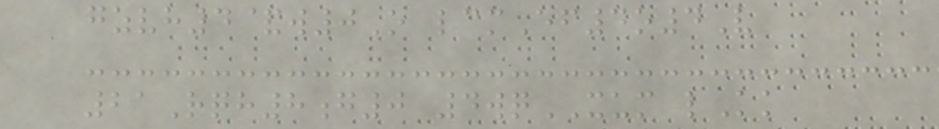gzvh4&w0O lcmEf4o4V
21Rqh8g0 4wqXUM lKk
